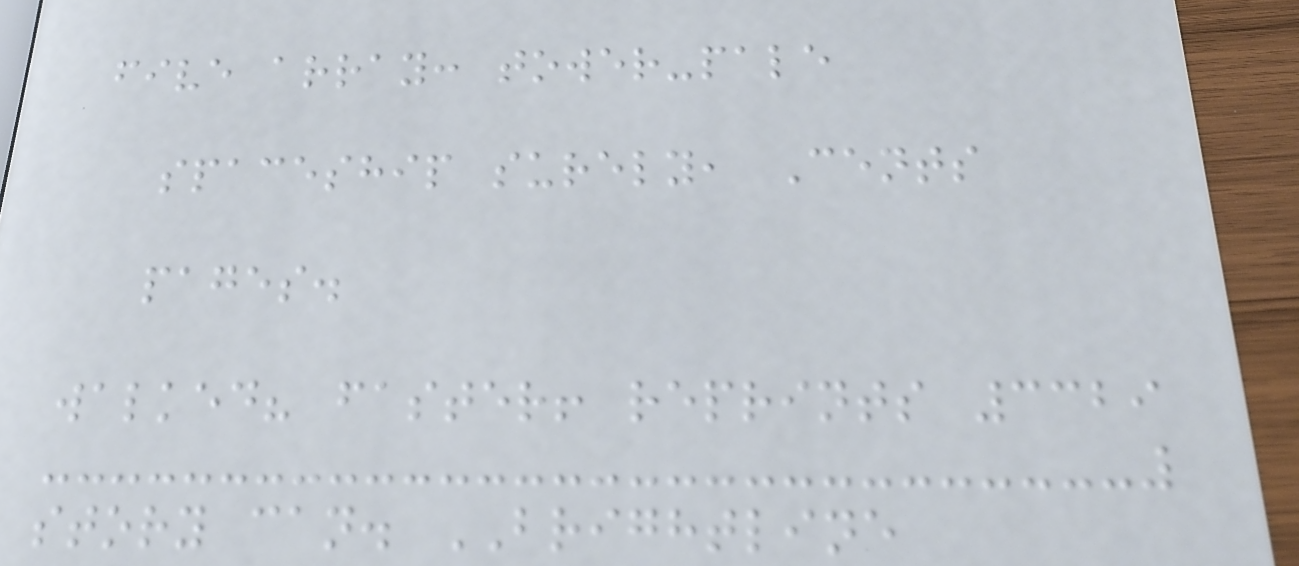five array: tower-pale
spaceship surely, Cents
pages.
walked? faster! reprints 3329
story can. BRIGHTLINE
